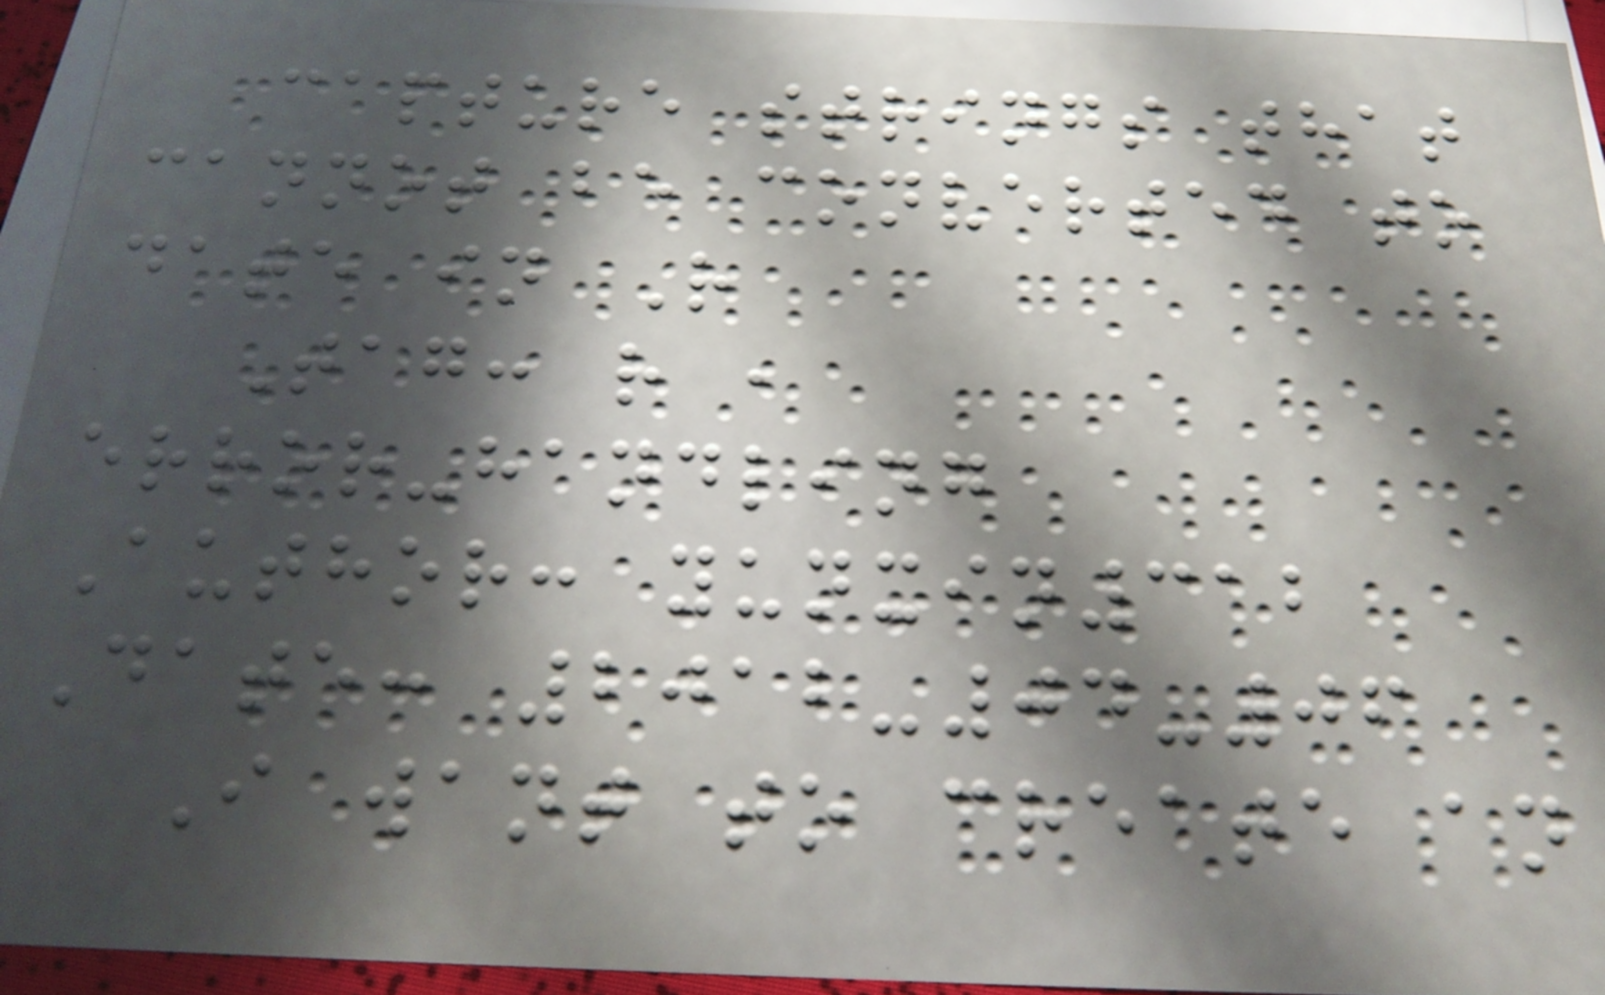capture strings that
cannot be converted to
date in R
Tag: r ,
error-handling
Author: yunxin312
Date: 2012-04-06
I want to create an
